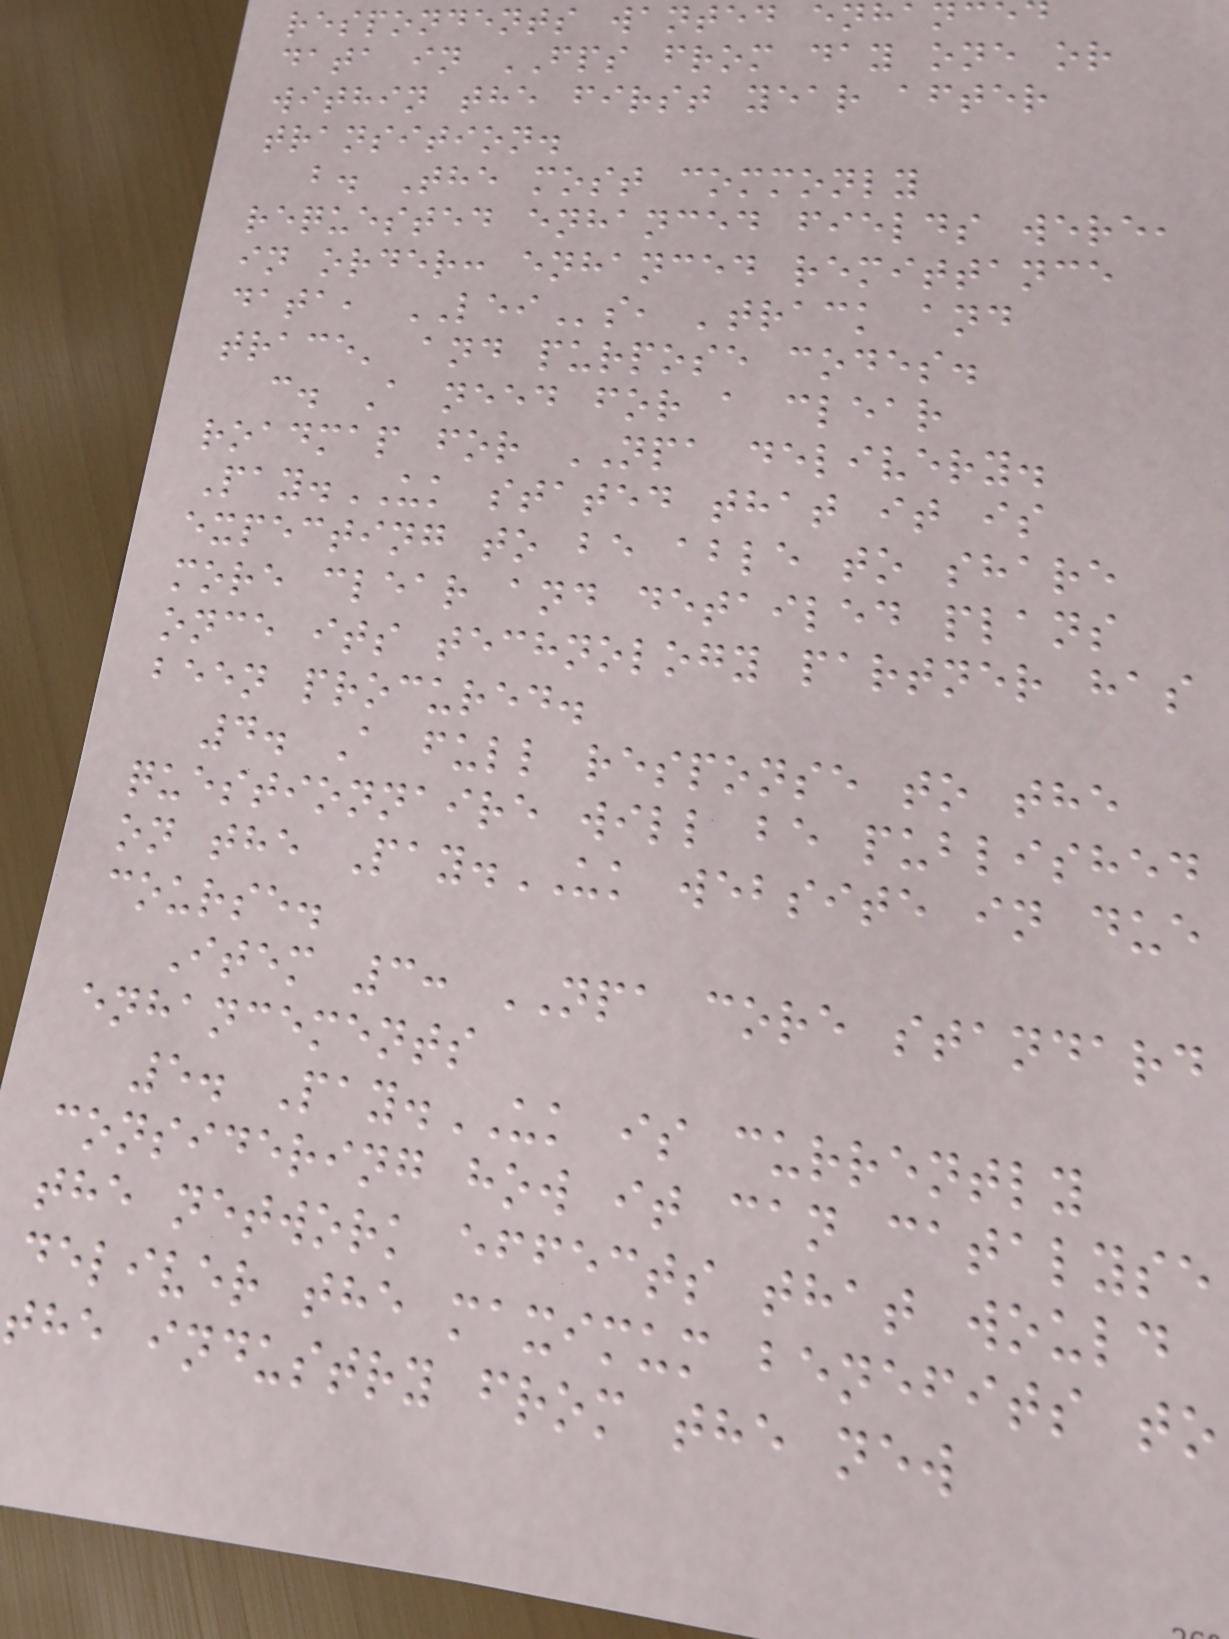respondents wanted enhan
data in FPS from day one or
within the first year after
transition.
b. The most commonly
requested enhanced fields were,
in order: enhanced remittance
data, LEIs, 'track and
trace' and purpose codes.
c. A need for a clear
roadmap for NPA delivery.
Pay.UK stated that it is
expecting to be able to share
more clear and detailed plans
once its technology partner has
been procured.
4. A full response to the
questionnaire will be published
on the Pay.UK website in due
course.
Item 3: NPA core standard
enhancements
5. Pay.UK is currently
considering how it can catalyse
the network effects that would
deliver the maximum benefits to
the industry from the new
